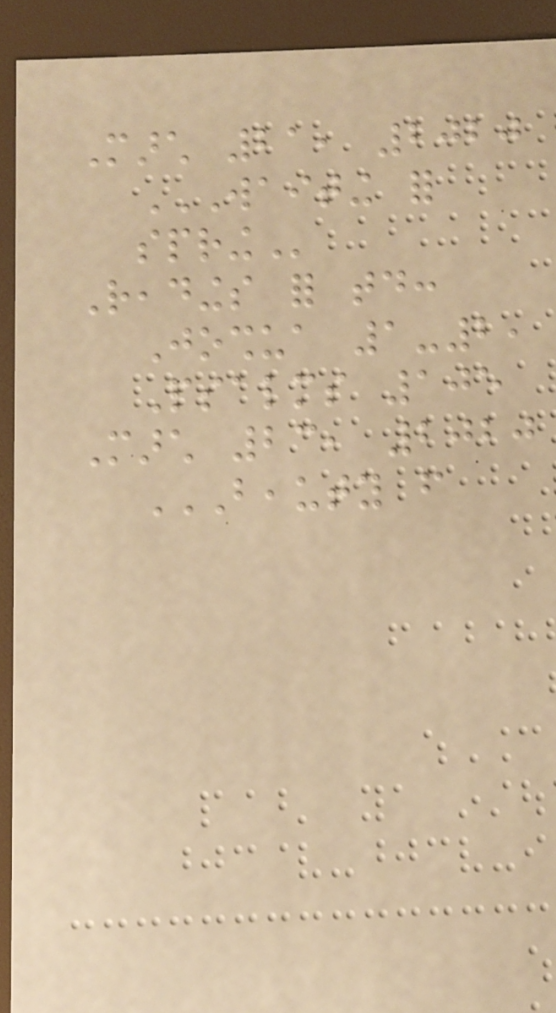March 21, 2020
WAITING FOR
SPRING
Readings for today:
Joshua 1-2,
Psalms 105
March 23, 2020
BEAUTY FROM
